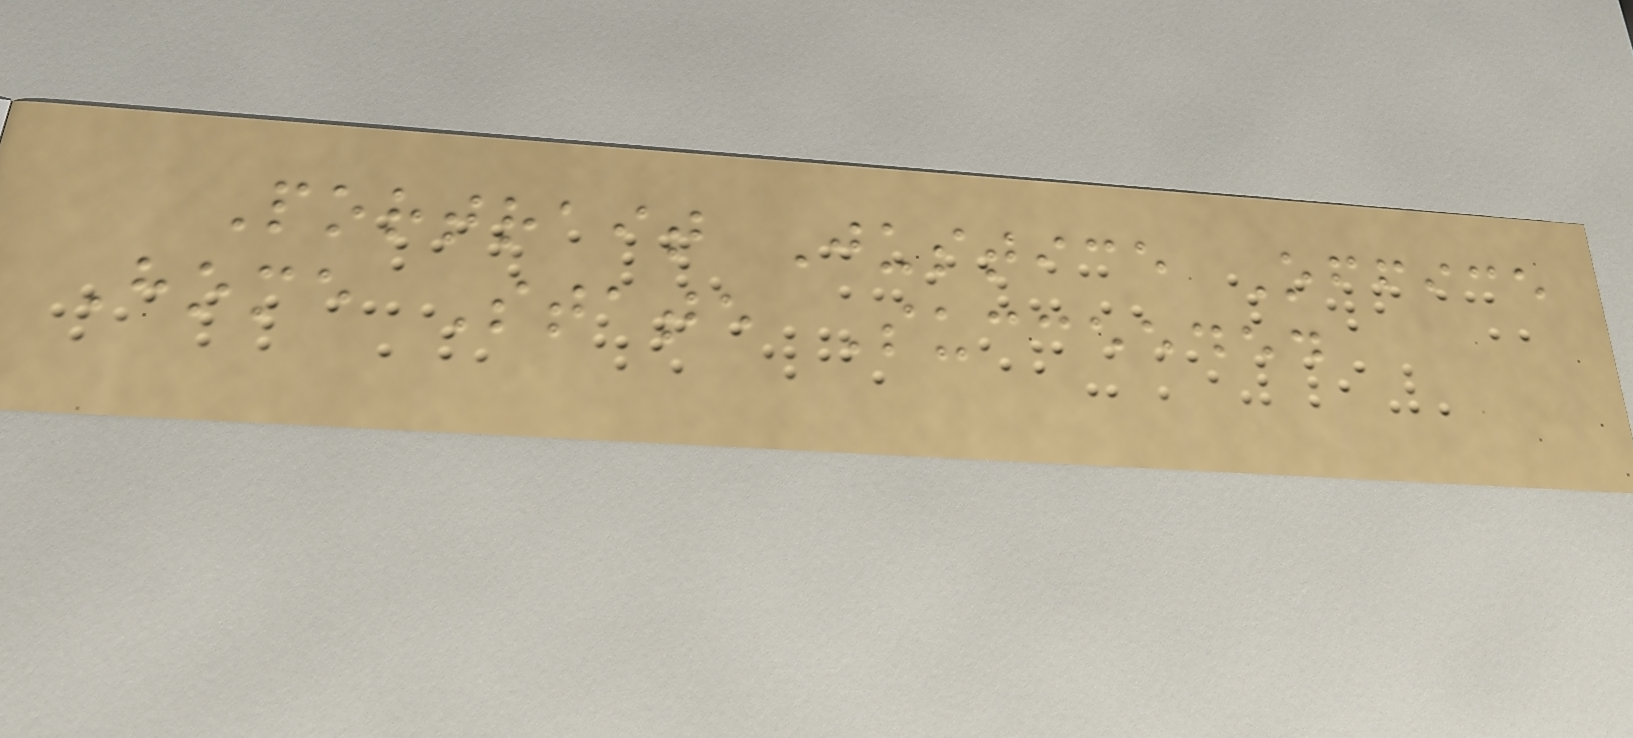Portrait Justice Office
Home State Succeeded
